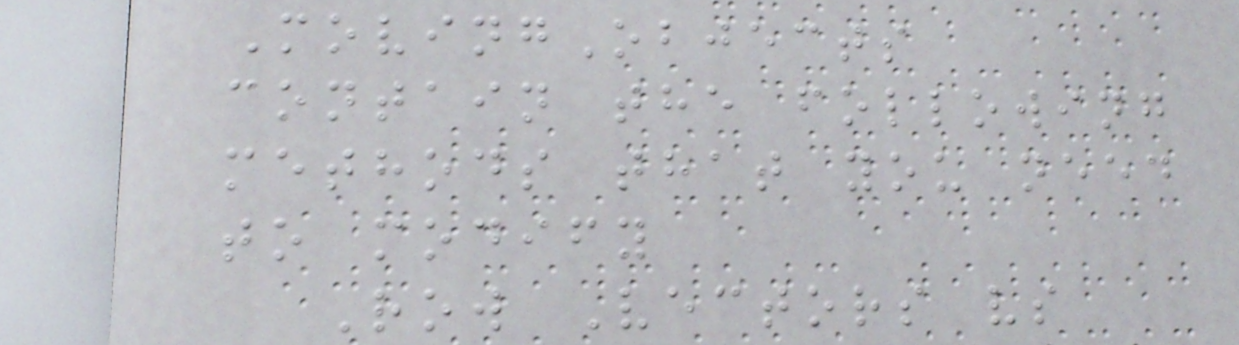MovingObjects
contain the following
methods that you need
to modify
Row Vectors vs
